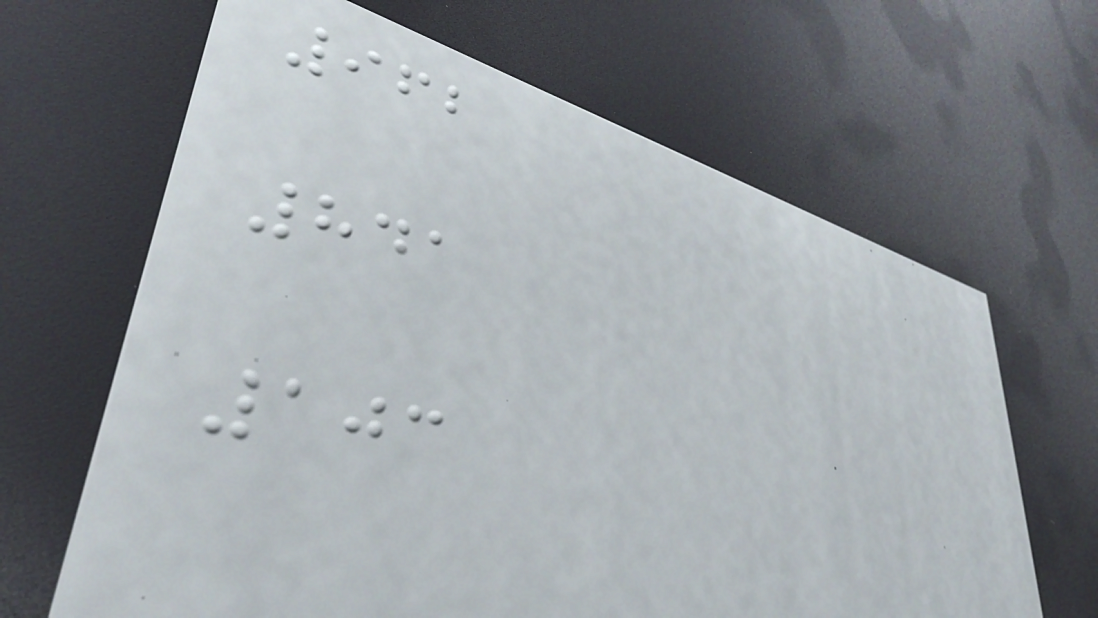962
841
103
